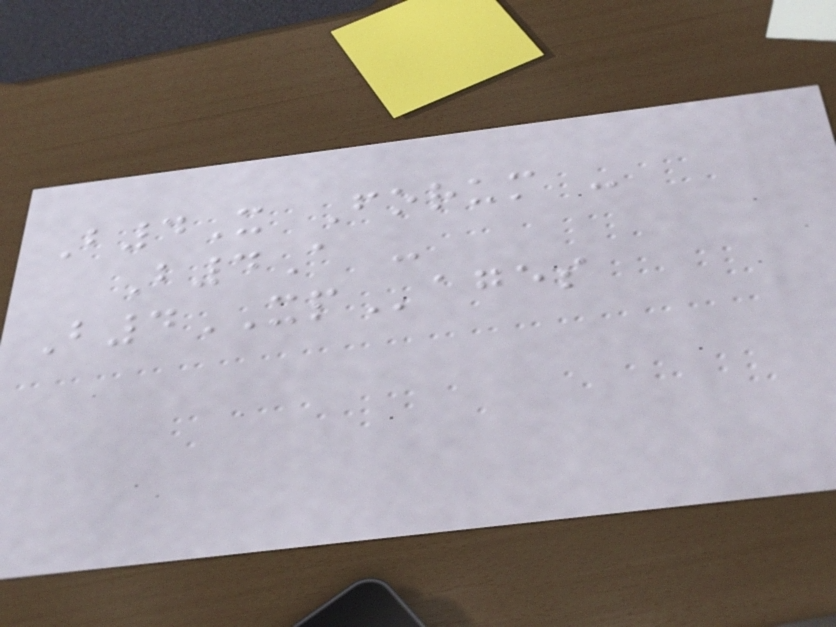B4X Forum -
B4A -
B4XPages
